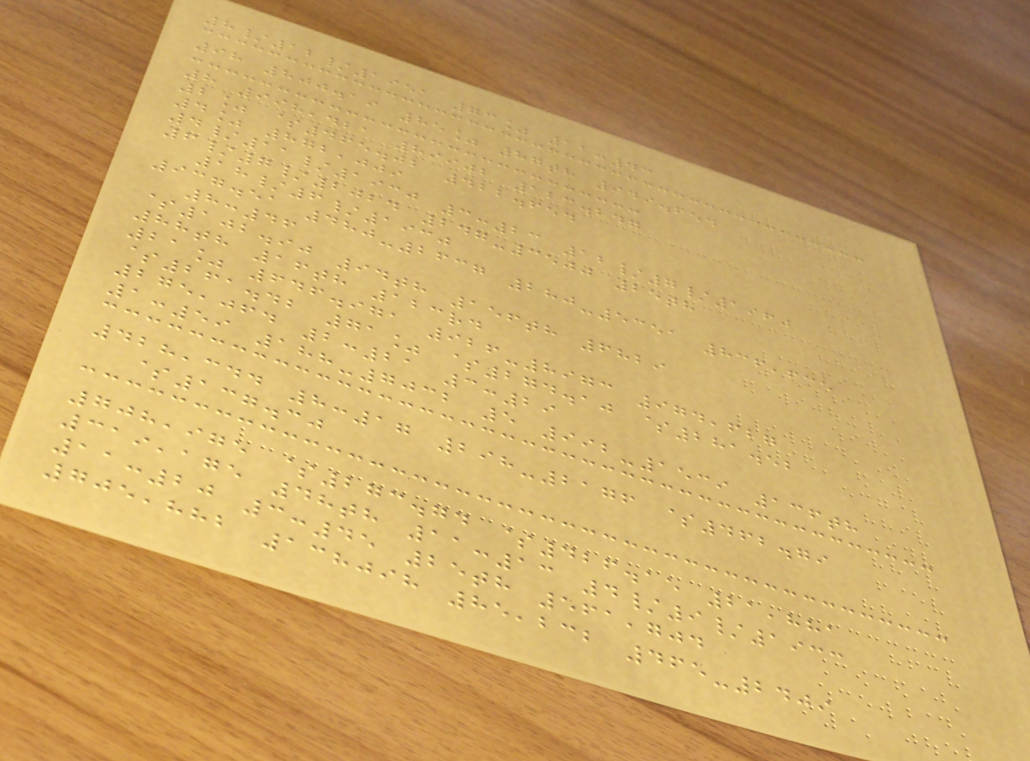8/12/1951 73% 11:43
98 800.19 85% 87th 949.654
8 998,421 89902 123.247
2% $465.02 422.654
4% 872,009
4/11/1930 3:23 12/7/1960
6/7/2024 247-3500 25th
18/6/1930
937.51 480-2637 280-5351 836,635
8:46
$102.90 94th 156th 6829
88th 16th 123rd
21% 646.971 926-8973 974,627
$261.42 71% $274.10 $281.52
275,064 2:21 3:29
1:59 188-7032 5 992-1539 136th
428,344 8:17 298-2176 $462.79
$137.30
708,975 $273.74 $426.15 21,881
319,175 48th 11:13 4/9/1933
11:20 3:45 25th 561,704
705,882 138098 85,232 465-2409
